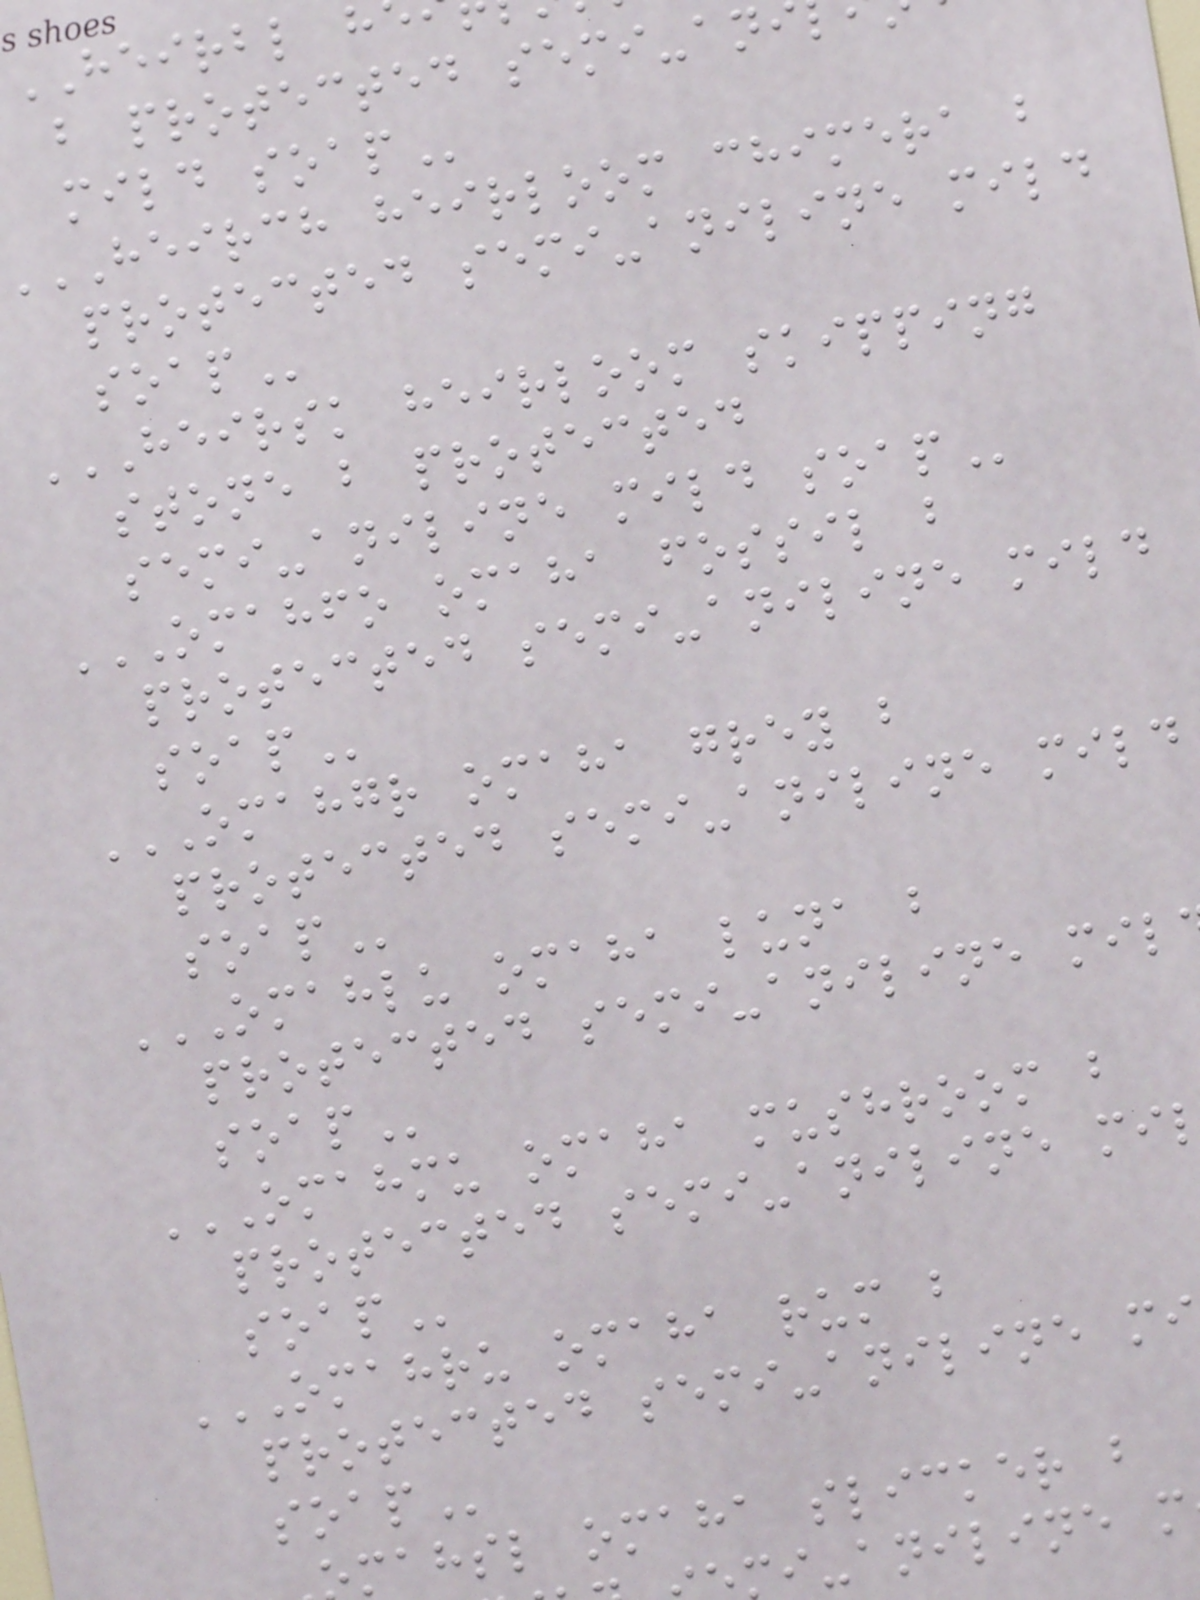HEIRBL
b protected
mild
HEIRCH heirloom chimera b
protected semi-aniline mild
HEIRSK HEIRLOOM SKIPPING
stone b protected
semi-aniline mild
OMAHFO OMAHA FOSSIL B
protected semi-aniline mild
OMAHGR OMAHA GREY B
protected semi-aniline mild
OMAHLU OMAHA LUNA B
protected semi-aniline
OMAHMU OMAHA MUSHROOM B
protected semi-aniline
OMAHRU OMAHA RUM B
protected semi-aniline
mahsl omaha slicker b
i-aniline
